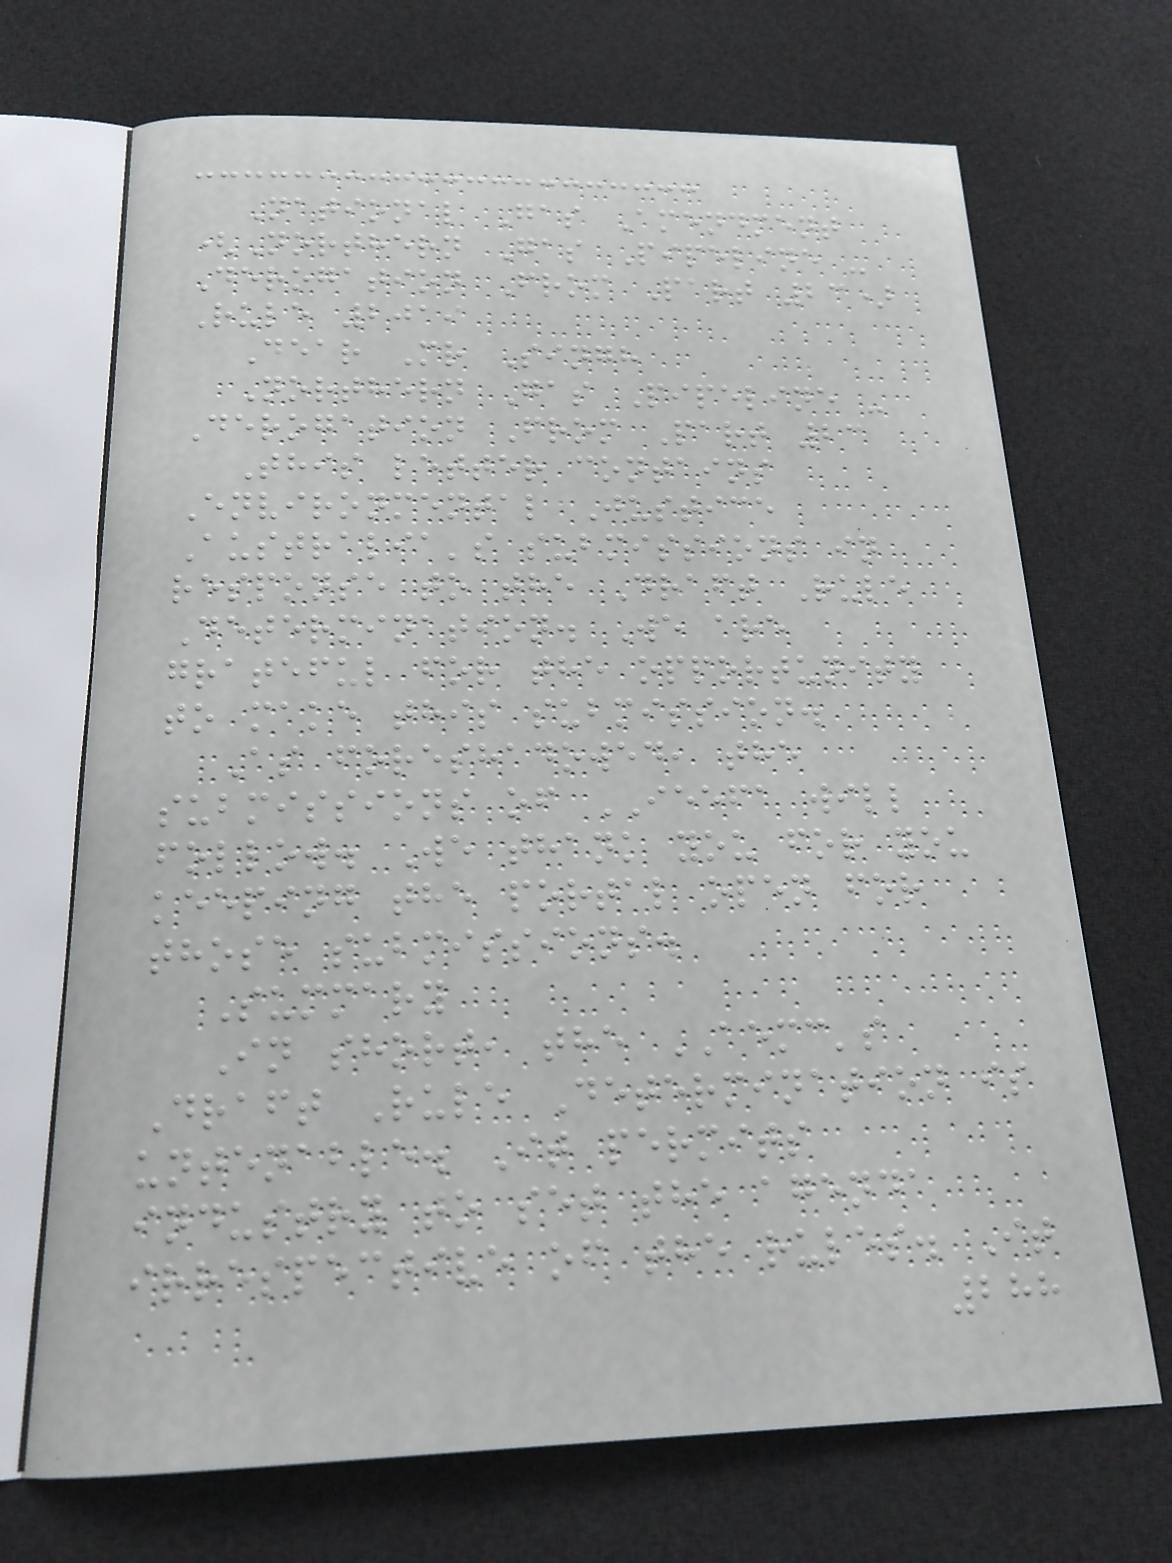National Gas Amendment
(Northern Gas Pipeline -
Derogation From Part 23)
Rule 2019
Dear Mr Singh
Northern Gas Pipeline -
Derogation From Part 23
This letter contains
Environmental Justice
Australia's submissions in
response to the Draft Rule
Determination. We are
grateful for the opportunity
to make this submission.
As foreshadowed, the
submissions of IEEFA will
follow. We thank you for you
keeping the portal open for
those submissions.
Summary
In short, the AEMC's
Draft Rule Determination is
untenable. It permits
industry to set the agenda
irrespective of the rules. It
288
